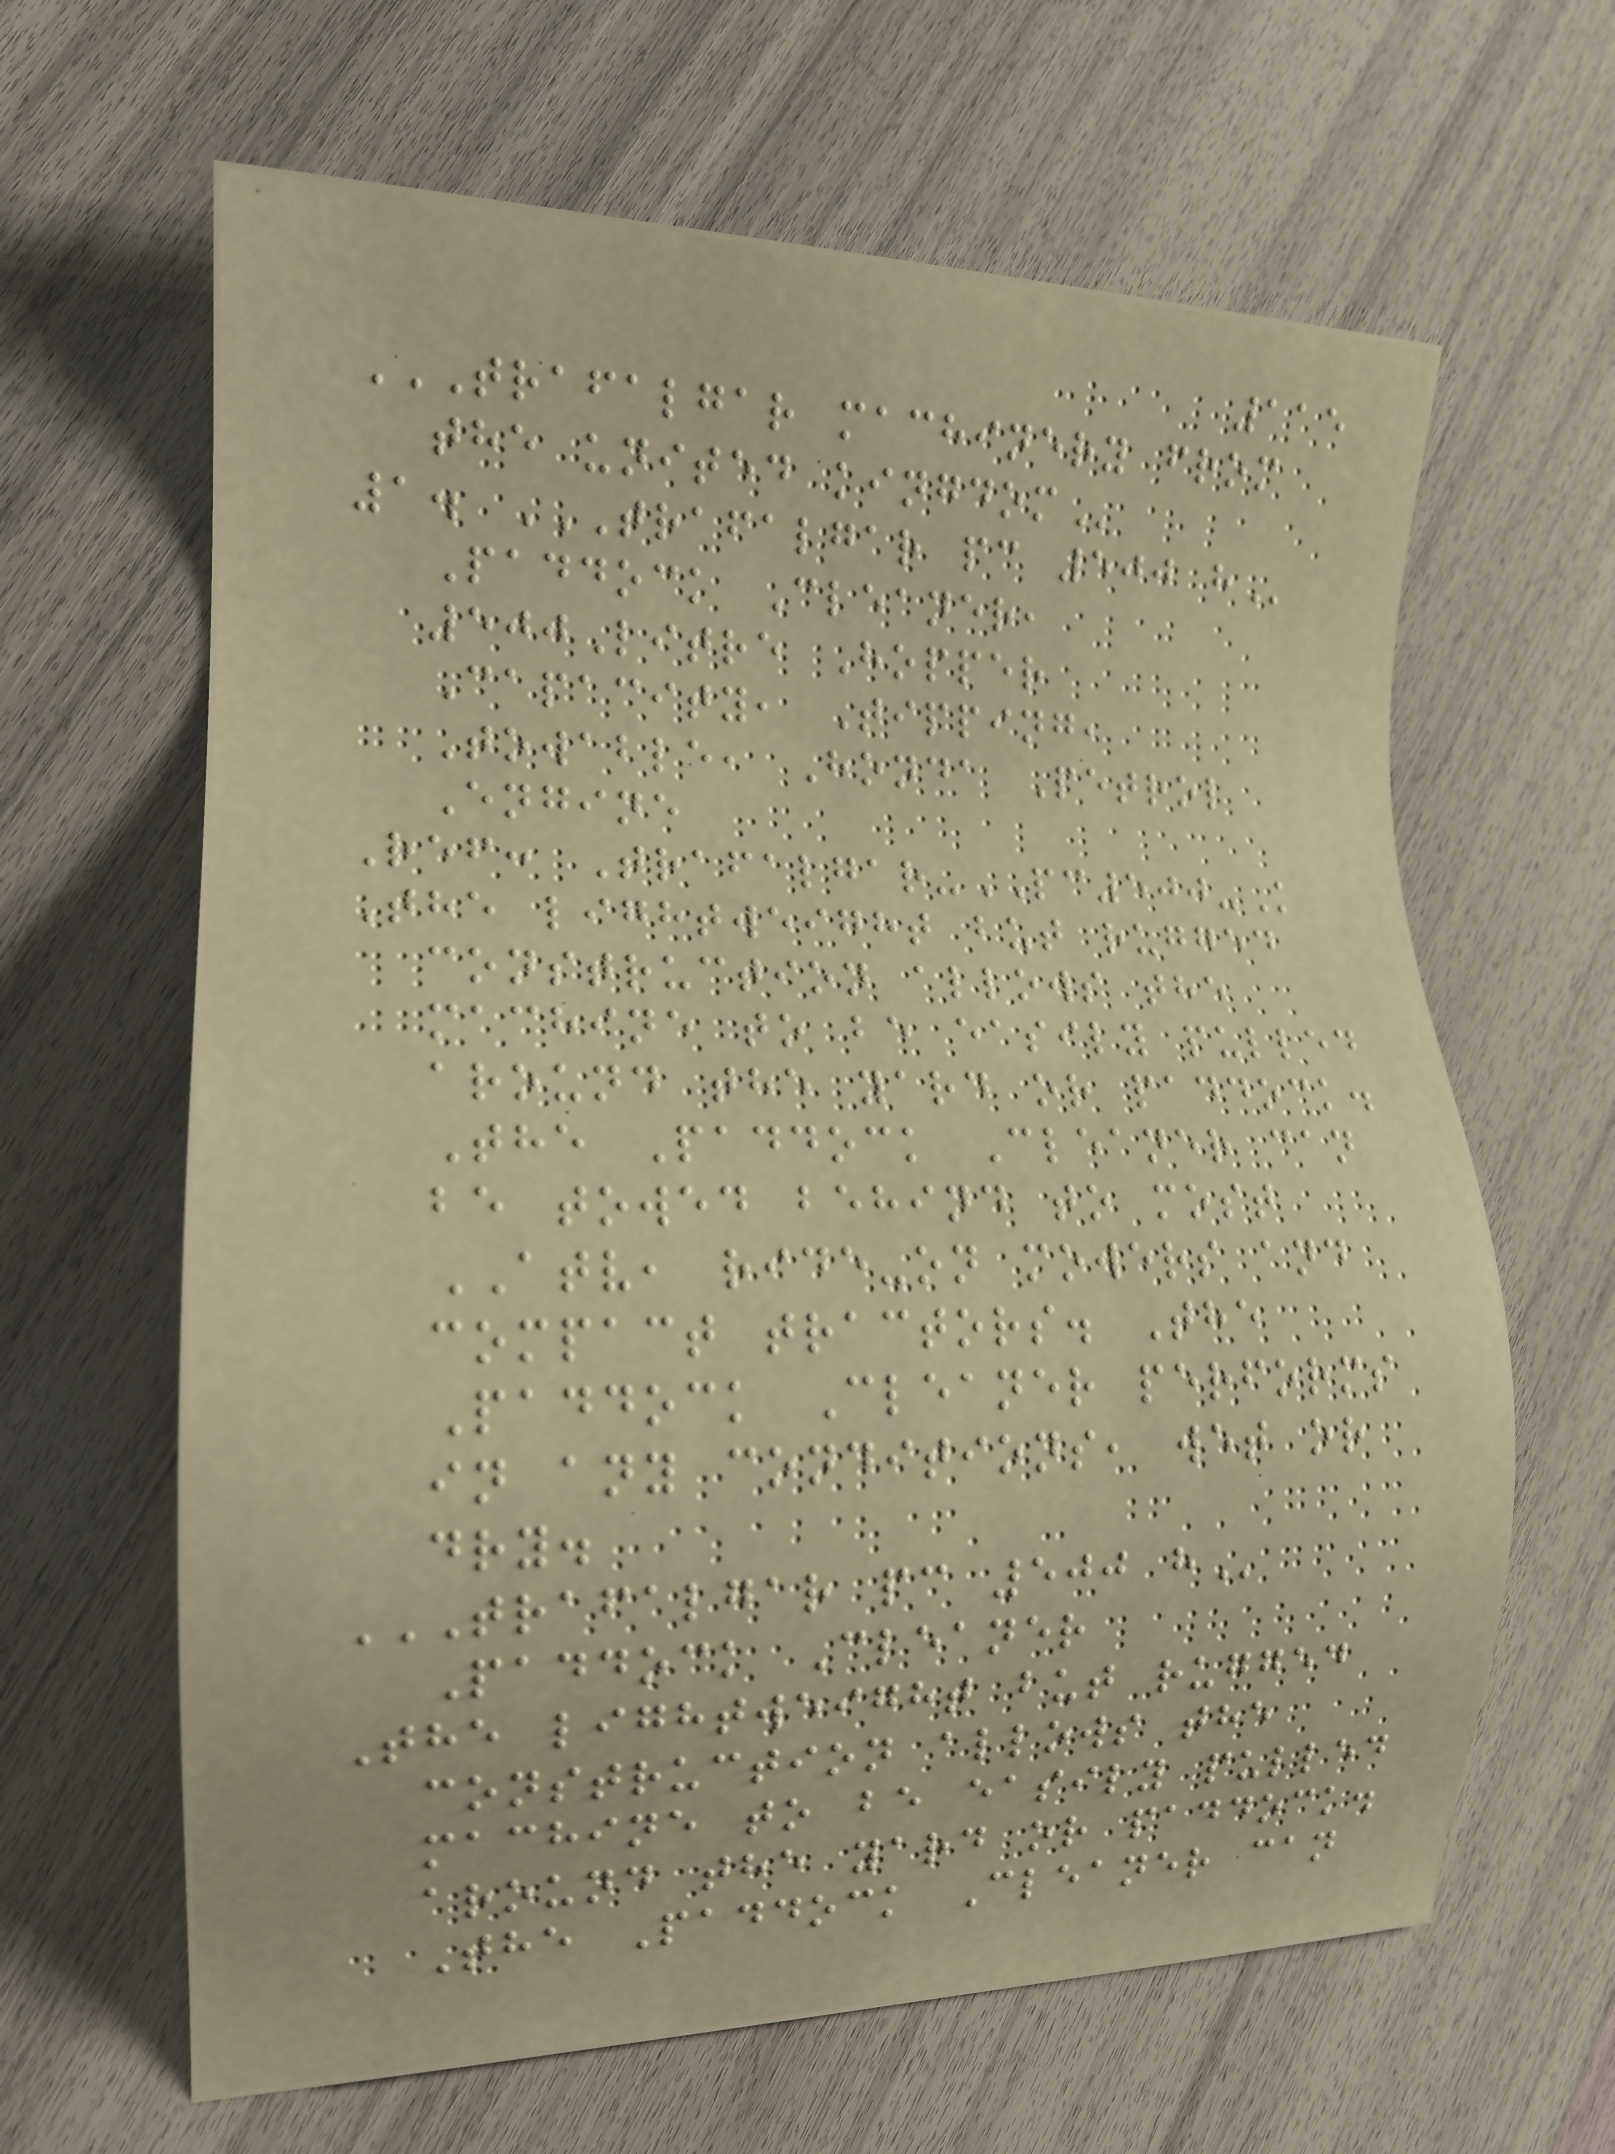115
TRAFALGAR MACHINERY FROM
THE UNITED KINGDOM
1. TRAFALGAR PC 500 H
Paddock Cleaner,
500Litre Hopper
Capacity, Tipping,
Towable, Honda Petrol
Engine
Ref: Trafalgar-PC500-K
The lightweight but rugged
construction allows the
machine to be easily pulled
around the yard or paddock.
The Paddock Cleaner can
be towed behind to most
ATV, ride-on mowers and
compact tractors. The
Paddock Cleaner performs
in any conditions, wet or
dry.
TRAFALGAR PC 500 H
Paddock Cleaner
The lightweight but rugged
construction allows the
machine to be easily pulled
around the yard or paddock.
The Paddock Cleaner can
